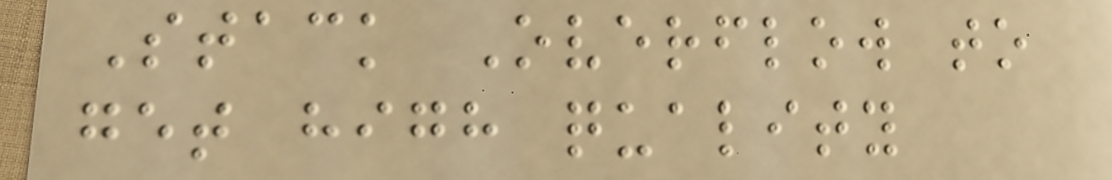Stack Overflow to
get high quality
